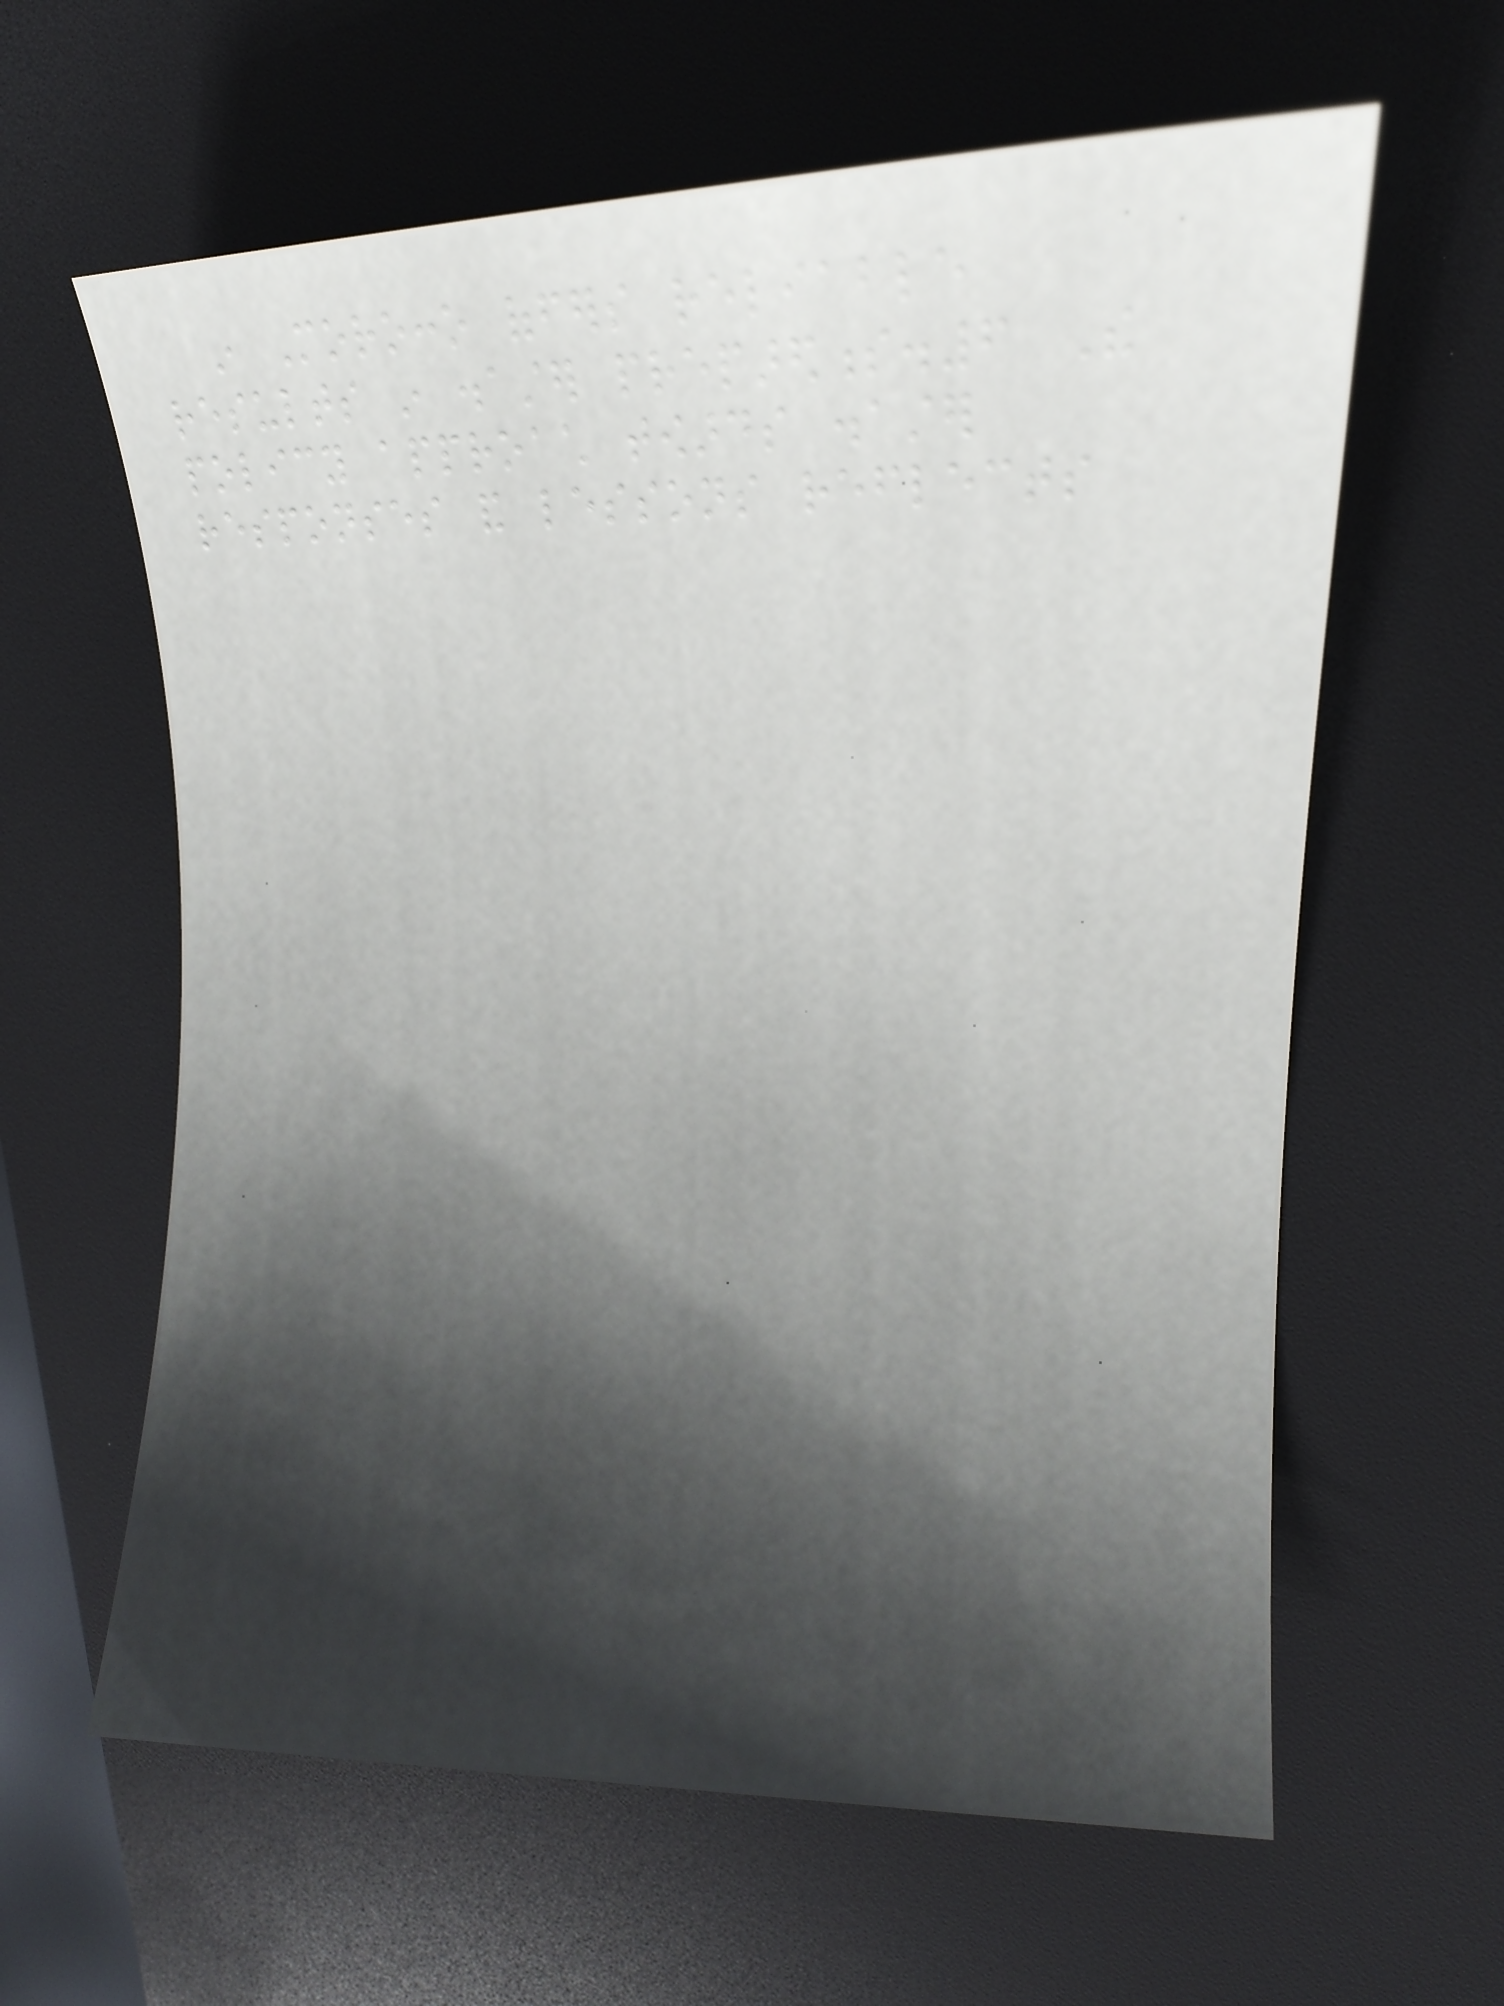in Morocco offers reliable
results in disaster preparedness.6 The
policy approach towards disaster
responses and lessons reflects
